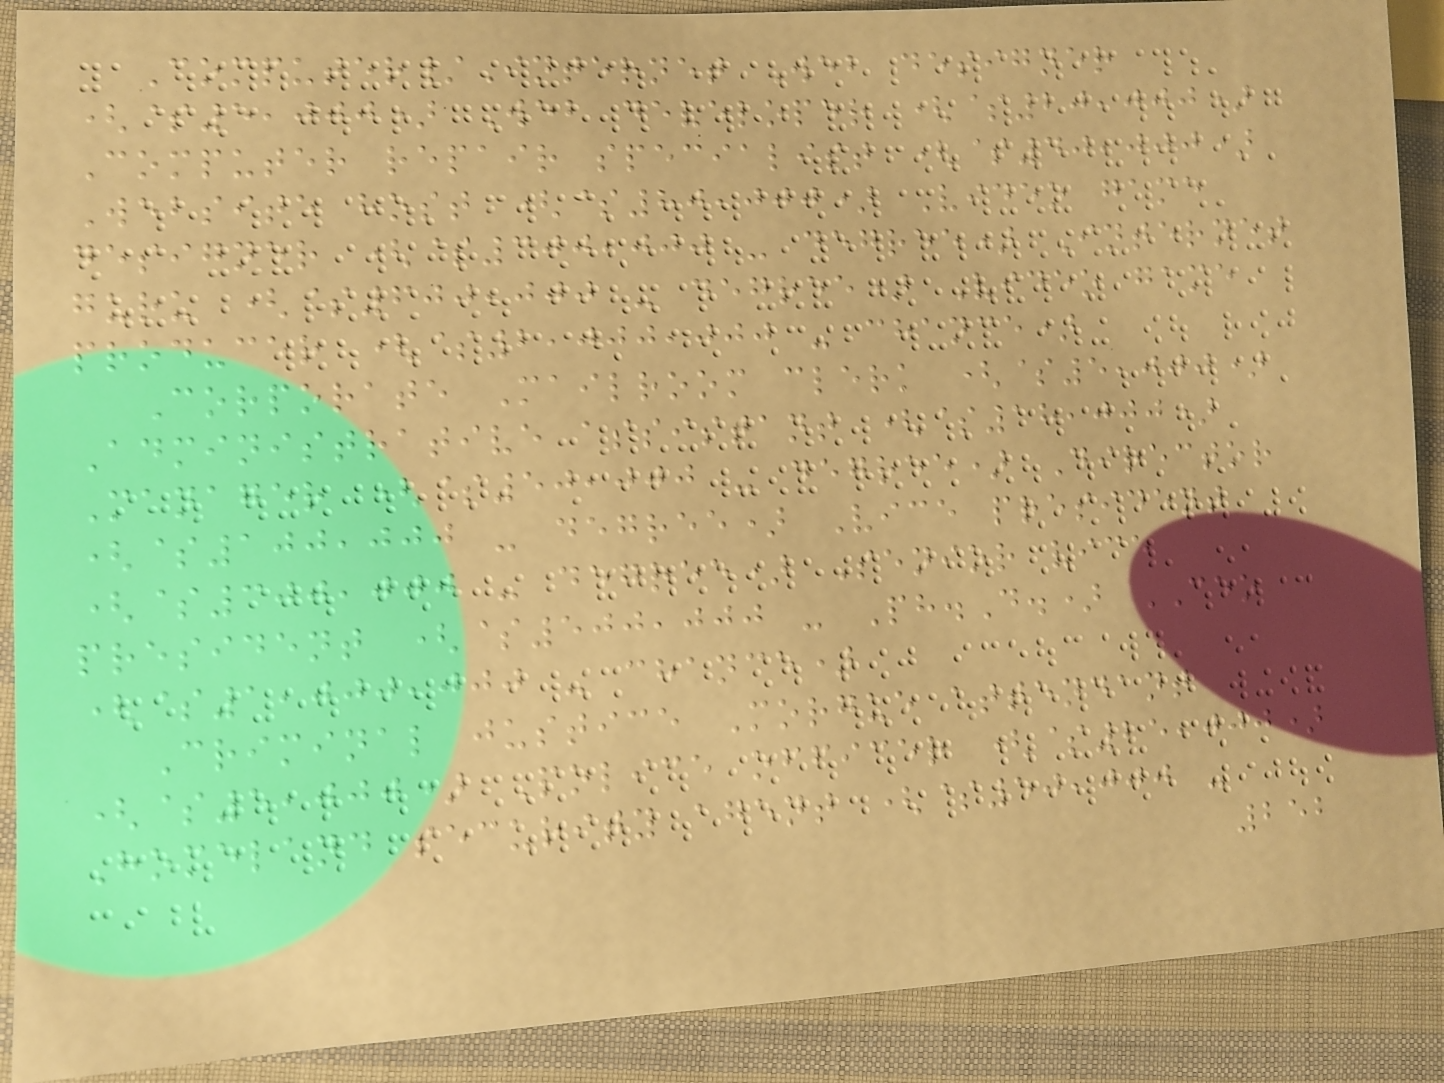Computer/Internet Web designer
($5,000) Web developer ($20,000)
Computer repair specialist ($40,000)
Website host ($80,000) Video game
designer ($300,000 - degree) Internet
guru ($600,000 - degree) Video game
producer ($2,000,000 - chance)
Corporate Mailroom clerk ($5,000)
Administrative assistant ($18,000)
Manager ($50,000 - degree) Director
($100,000 - degree) Vice president
($300,000 - degree) Senior vice
president ($500,000 - Ph.D.) CEO
($1,000,000 - chance)
Criminal justice Morgue attendant
($5,000) Police officer ($25,000)
Homeland security agent ($50,000 -
252
